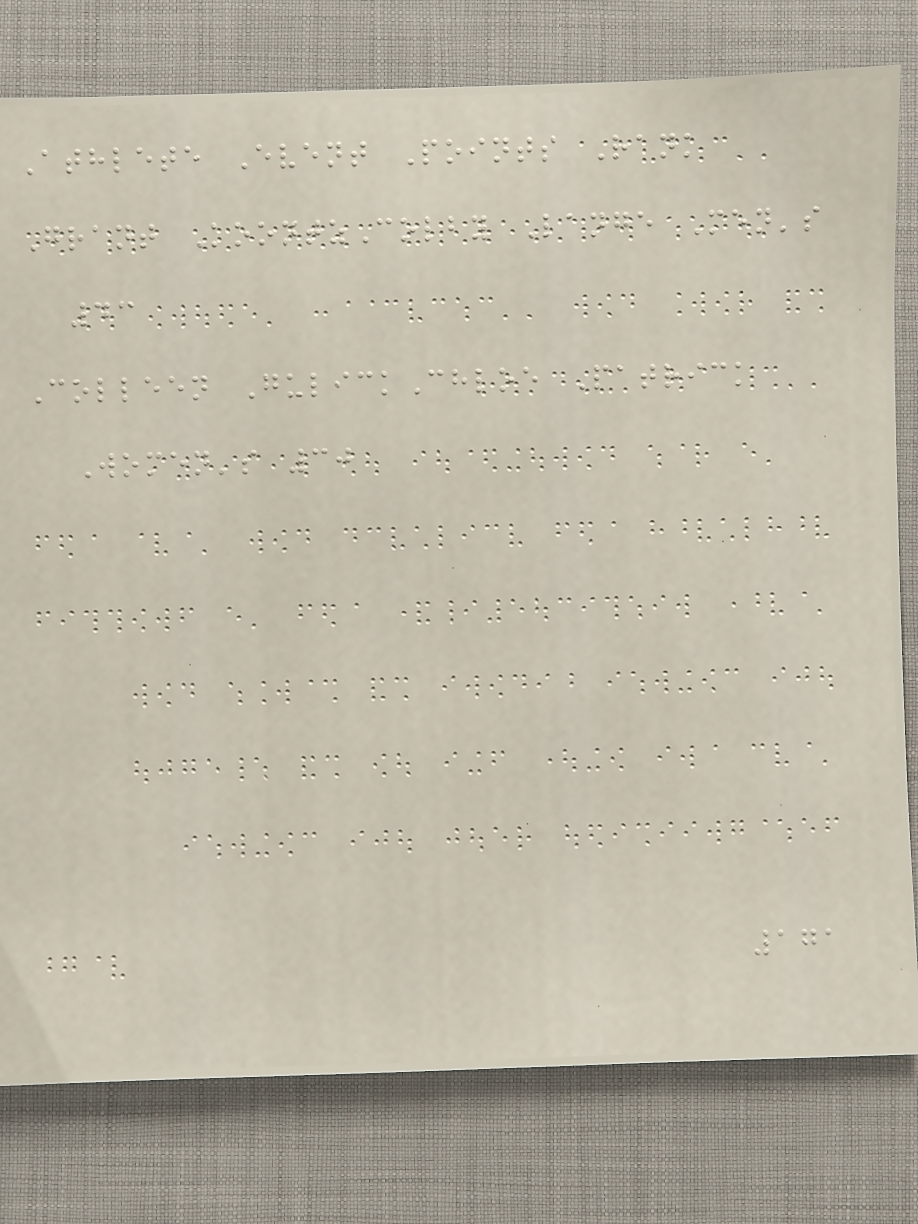Athlete Event Points Rank
Grant KoontzColby Lange Men's
43
Colleen GulickChloe Patrick
Women's 30
171
